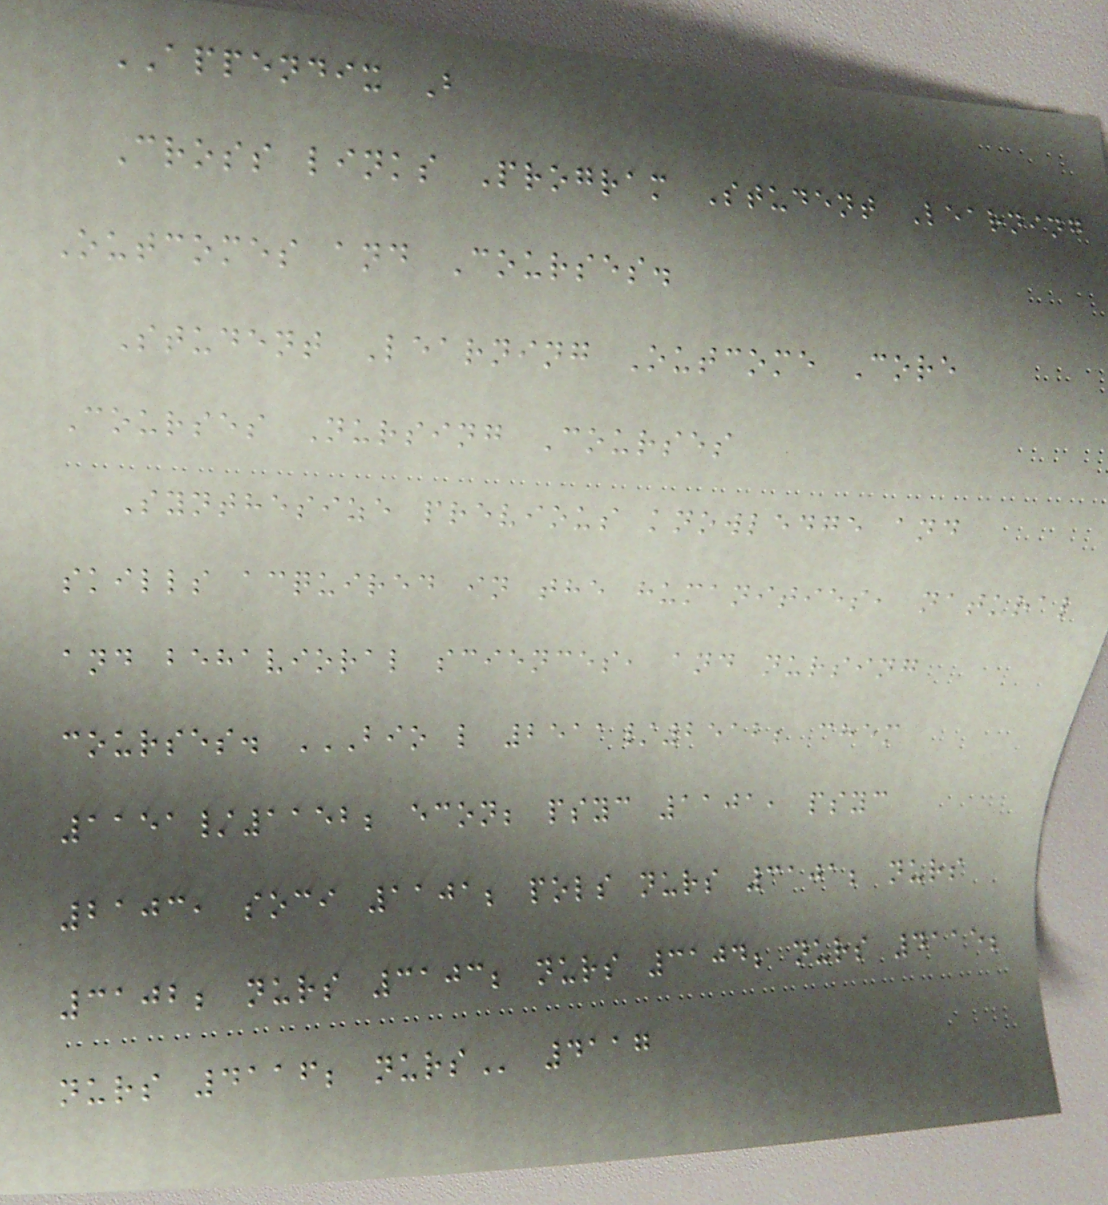APPENDIX B
Cross links Program Student Learning
Outcomes and Courses.
Student Learning Outcome Core
Courses Nursing Courses
Synthesize previous knowledge and
skills acquired in the humanities, natural
and behavioral sciences, and nursing
courses. BIO L 2511/2512; CHEM
1151/1152; ECON; PSYC 1101, PSYC
2103, SOCI 1101; POLS NURS 3101; NURS
3102; NURS 3103; NURS 3104; NURS 4115;
NURS 4116; NURS 4117
